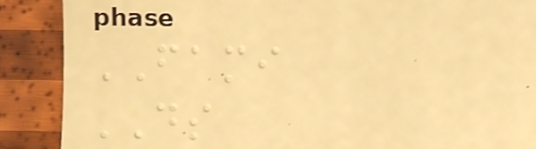FAMI
DS
